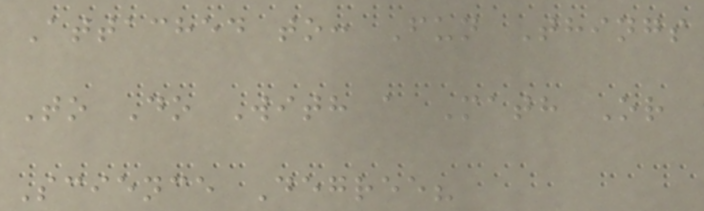Attached to: Fun Things
To Do With a Math Or
Science Degree?
